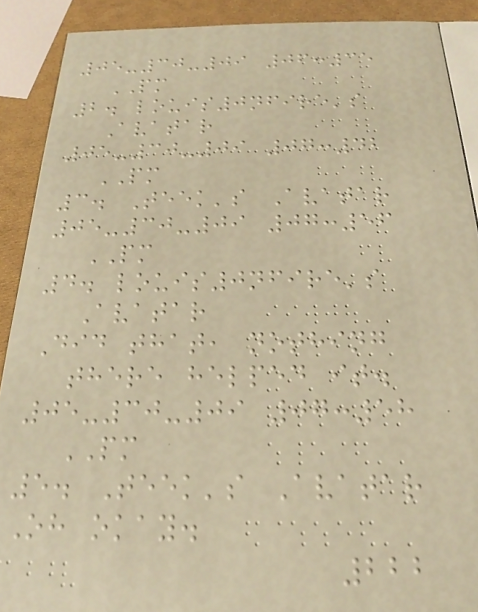05-30-09 06:35
PM
2. louis0nfire's
Avatar
05-30-09 07:42
PM
3. Teek's Avatar
05-30-09 07:56
PM
4. louis0nfire's
Avatar
Did that, nothing
there helped it.
05-30-09 07:58
PM
5. Teek's Avatar
Oh okay.
222
